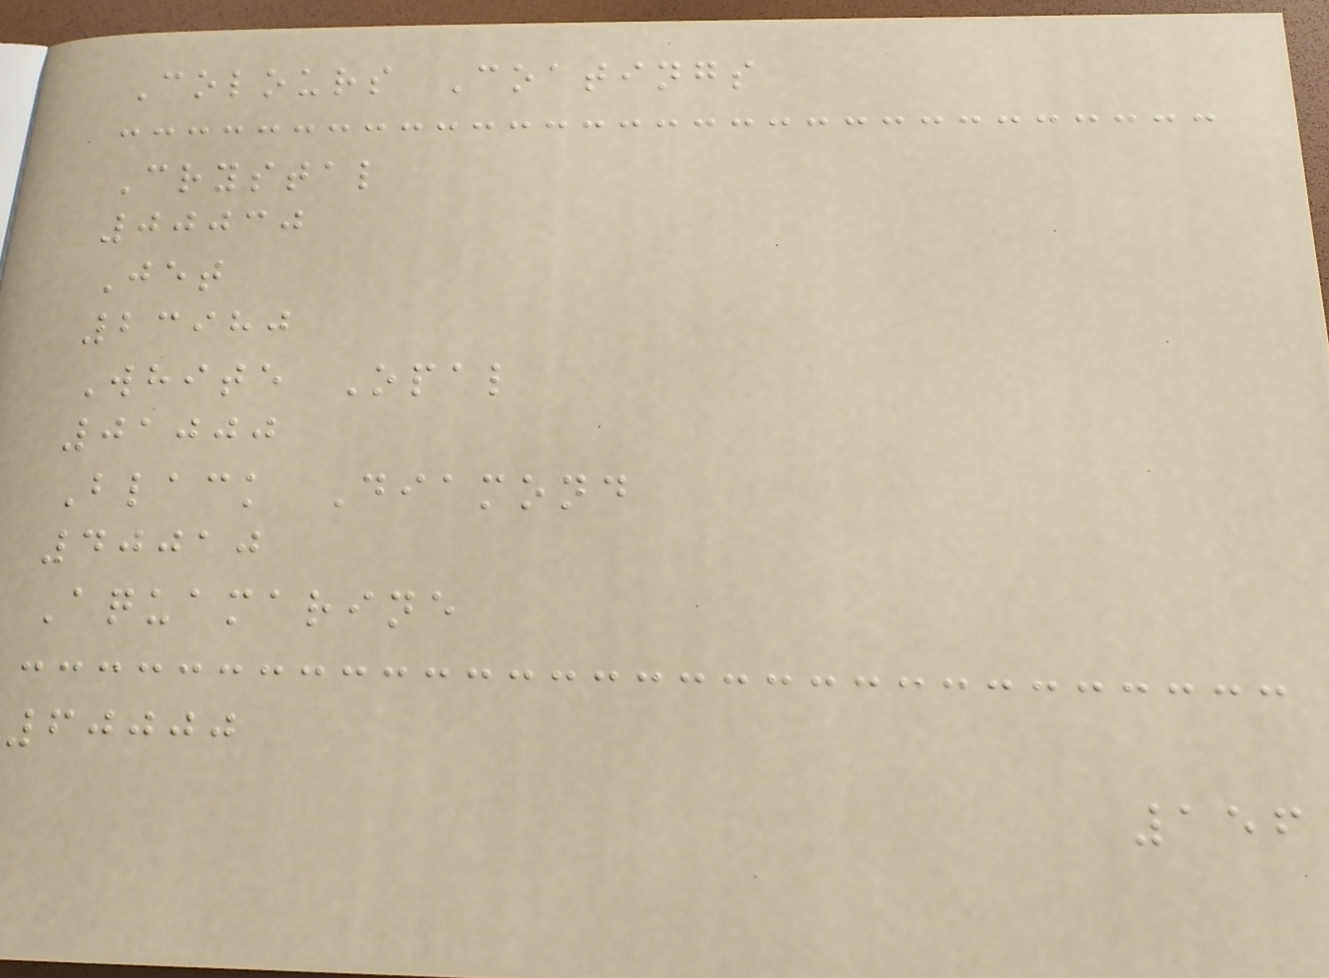Colours Coatings
Crystal
00030
Jet
23980
White Opal
01000
Black Diamond
40010
Aquamarine
60000
156
